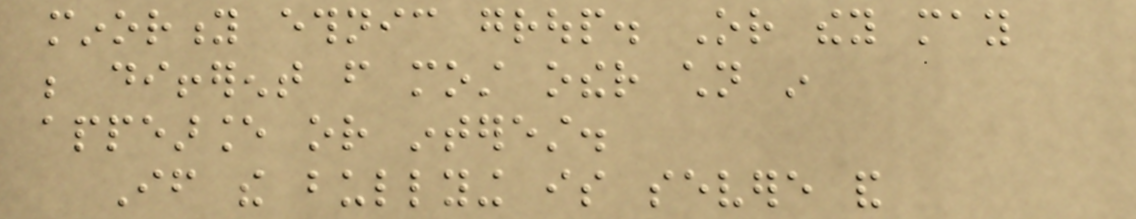minority ethnic group. Or they may
be different from most other children in
appearance or interest.
If the bullying is severe and
